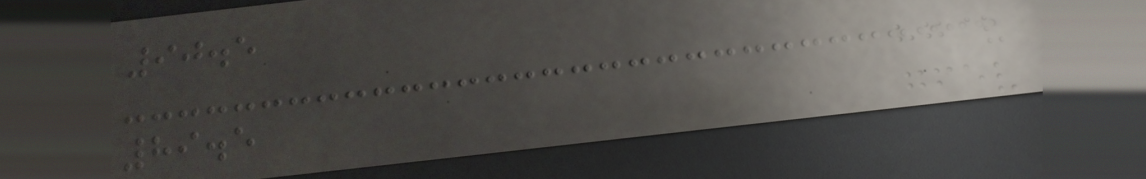90.5
89.5
